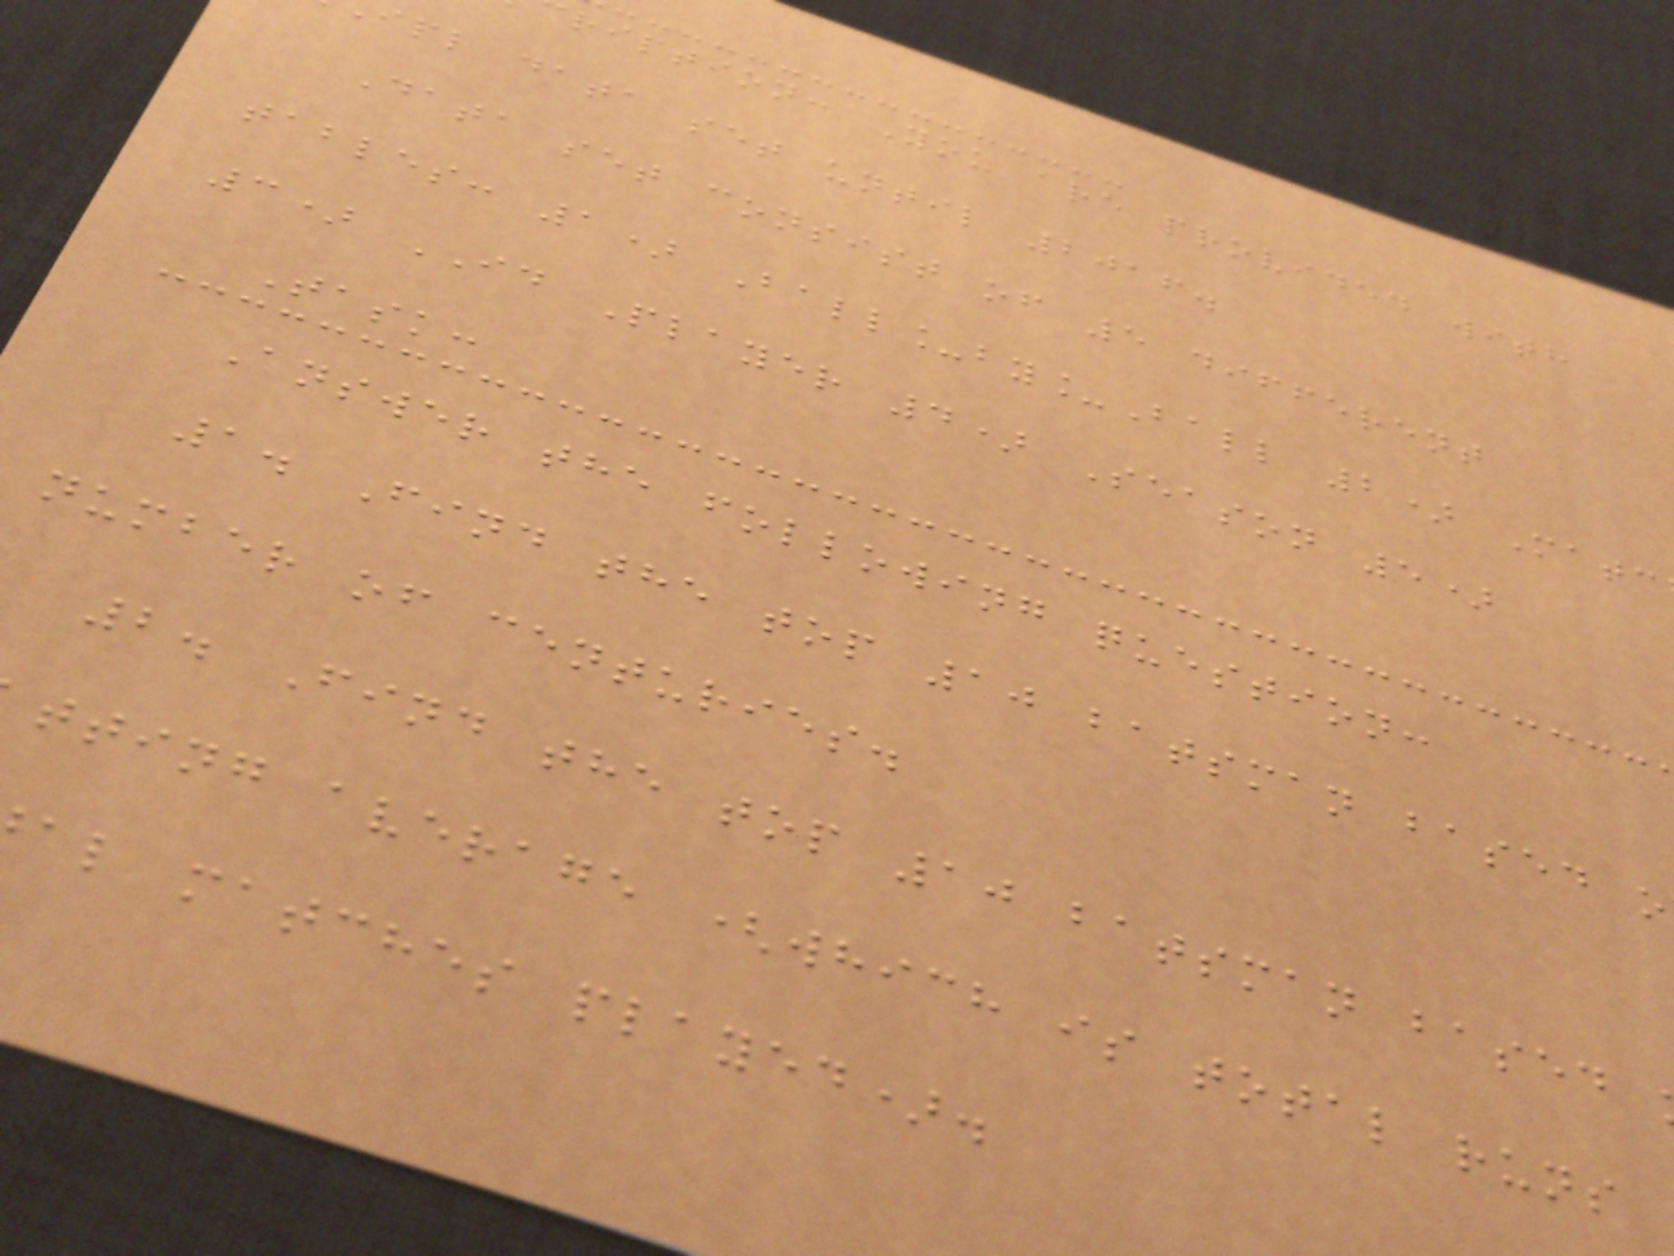ription: You are provided with
ipl data set until 2016.
Data set consist of 5 different
tables: 1) Ball_by_Ball 2) Matc
3) ID Player 4) Season 5)
Task:
Answer the following question:
1. Find the top 10 batsman based o
number of centuries.
2. Find the top 10 batsman based
tting average (which is total runs
al matches played).
